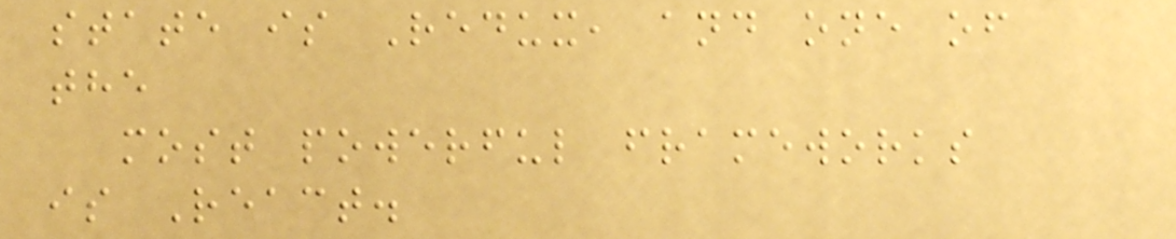state is Redux, and one of
the
most powerful frameworks
is React.
